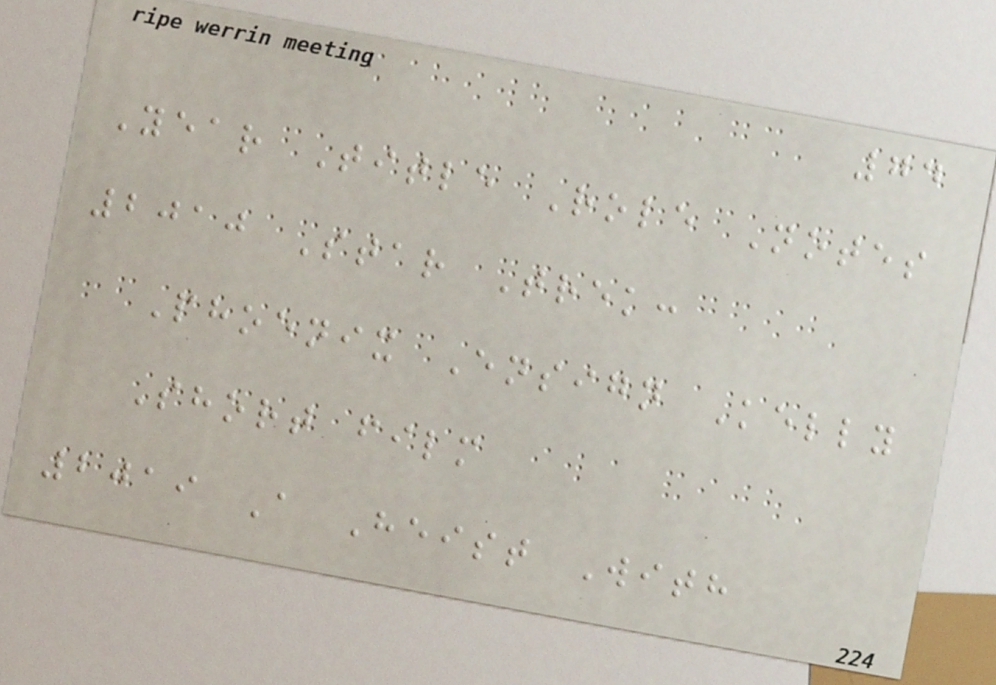74
Year Title Role Notes
2010 Star Trek:
Phoenix Ensign Kelly
Short film
2019 A Heist With
